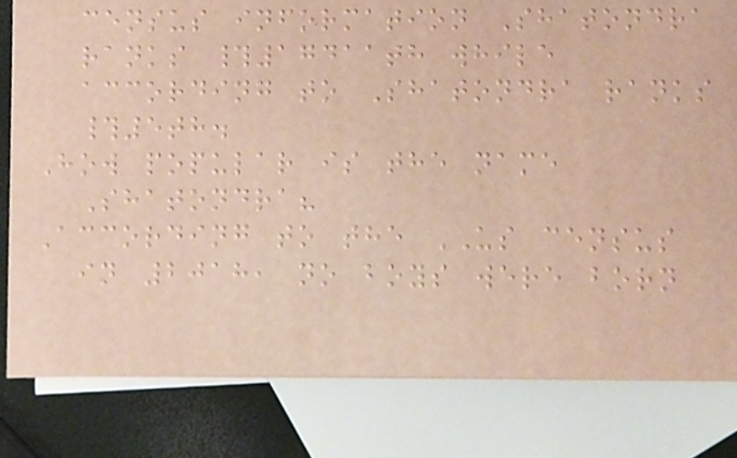census information Shatondra
ranks #17411th while
according to Shatondra ranks
#5th.
How popular is the name
Shatondra?
According to the US census
in 2018, no boys were born
